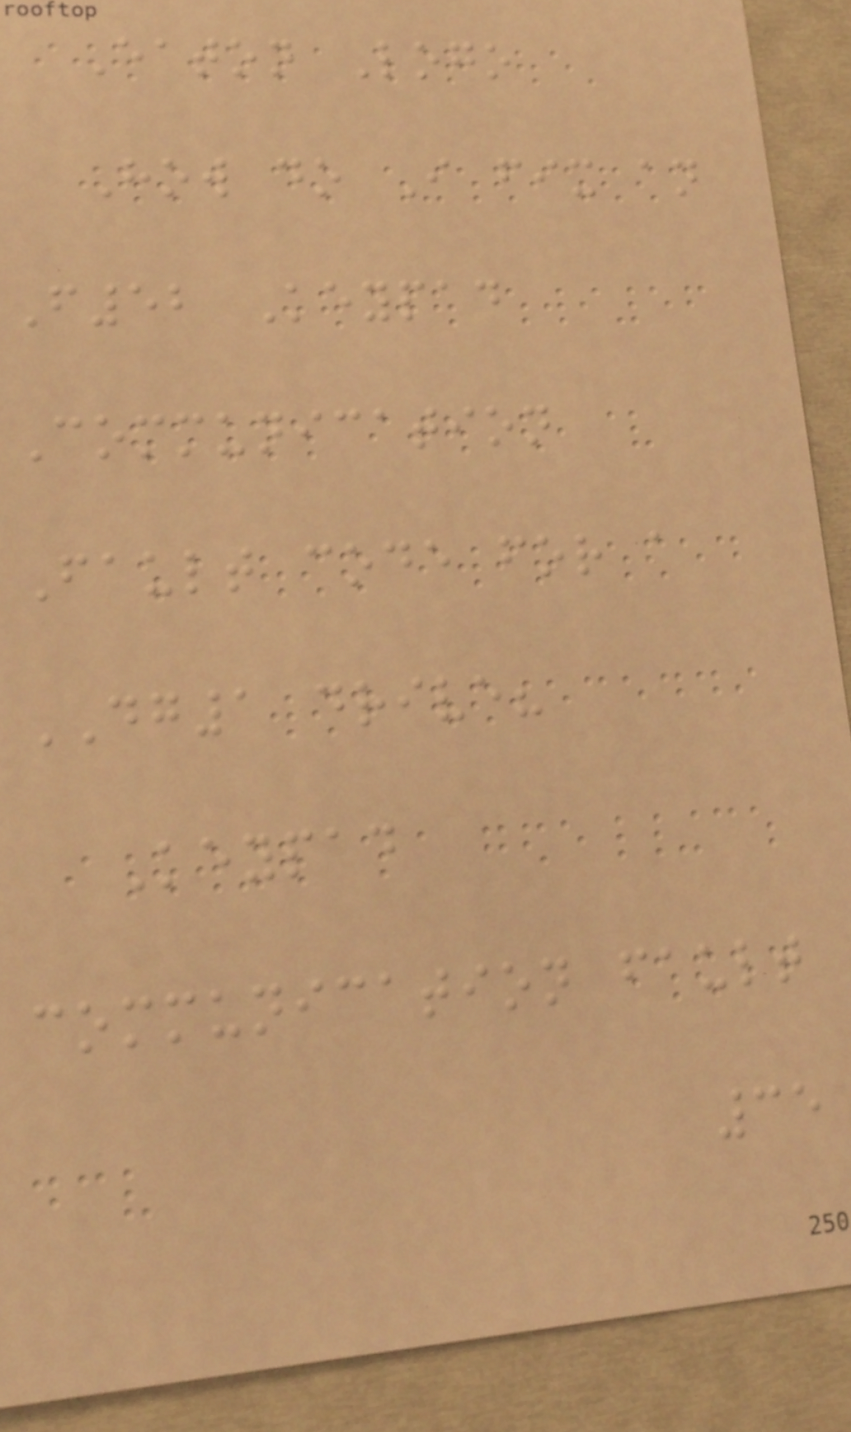Eaton Logo
How do I fix an
F52 Keypad
Communication
Fault code for a
DG1 drive?
Keypad
communication fault
35
